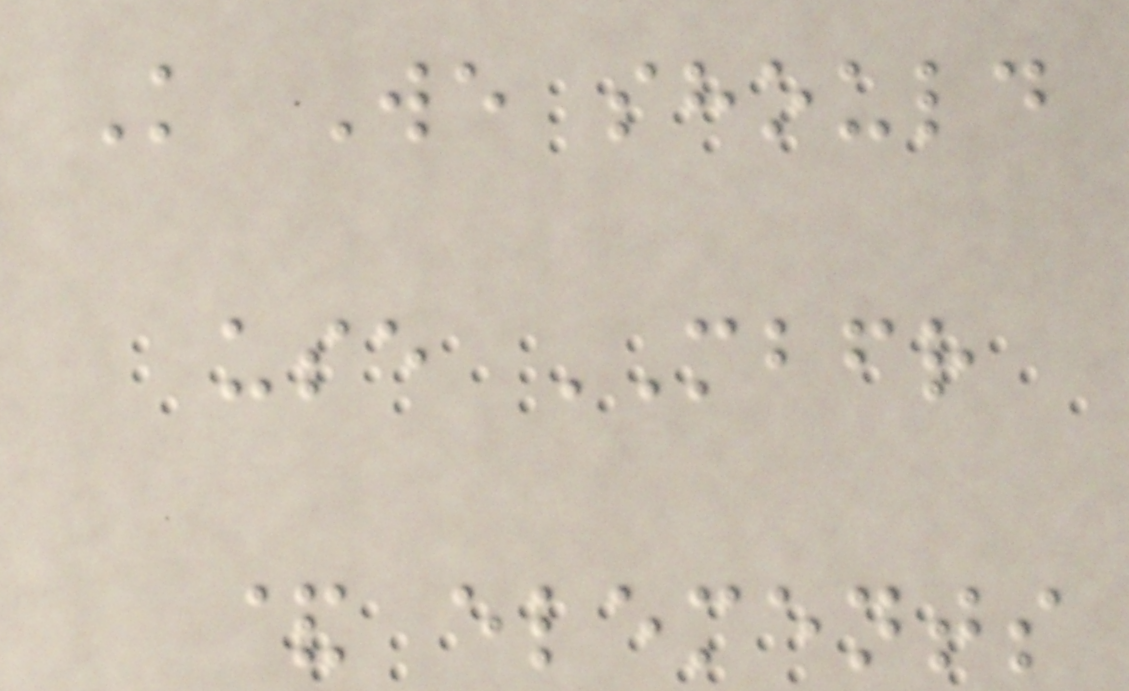K We should
use MBFR
& elements
